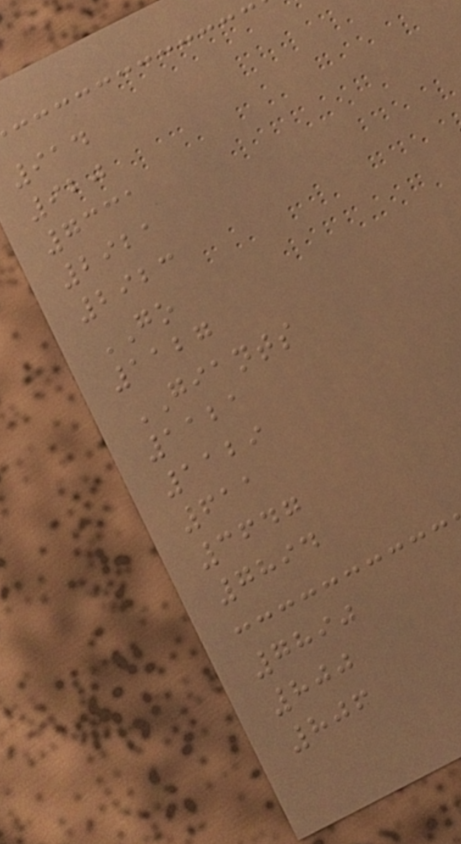914
920
7331
2921
2923
GO
1127
GIANTS
1121
1129
611
3647
7894
7890
800
806
